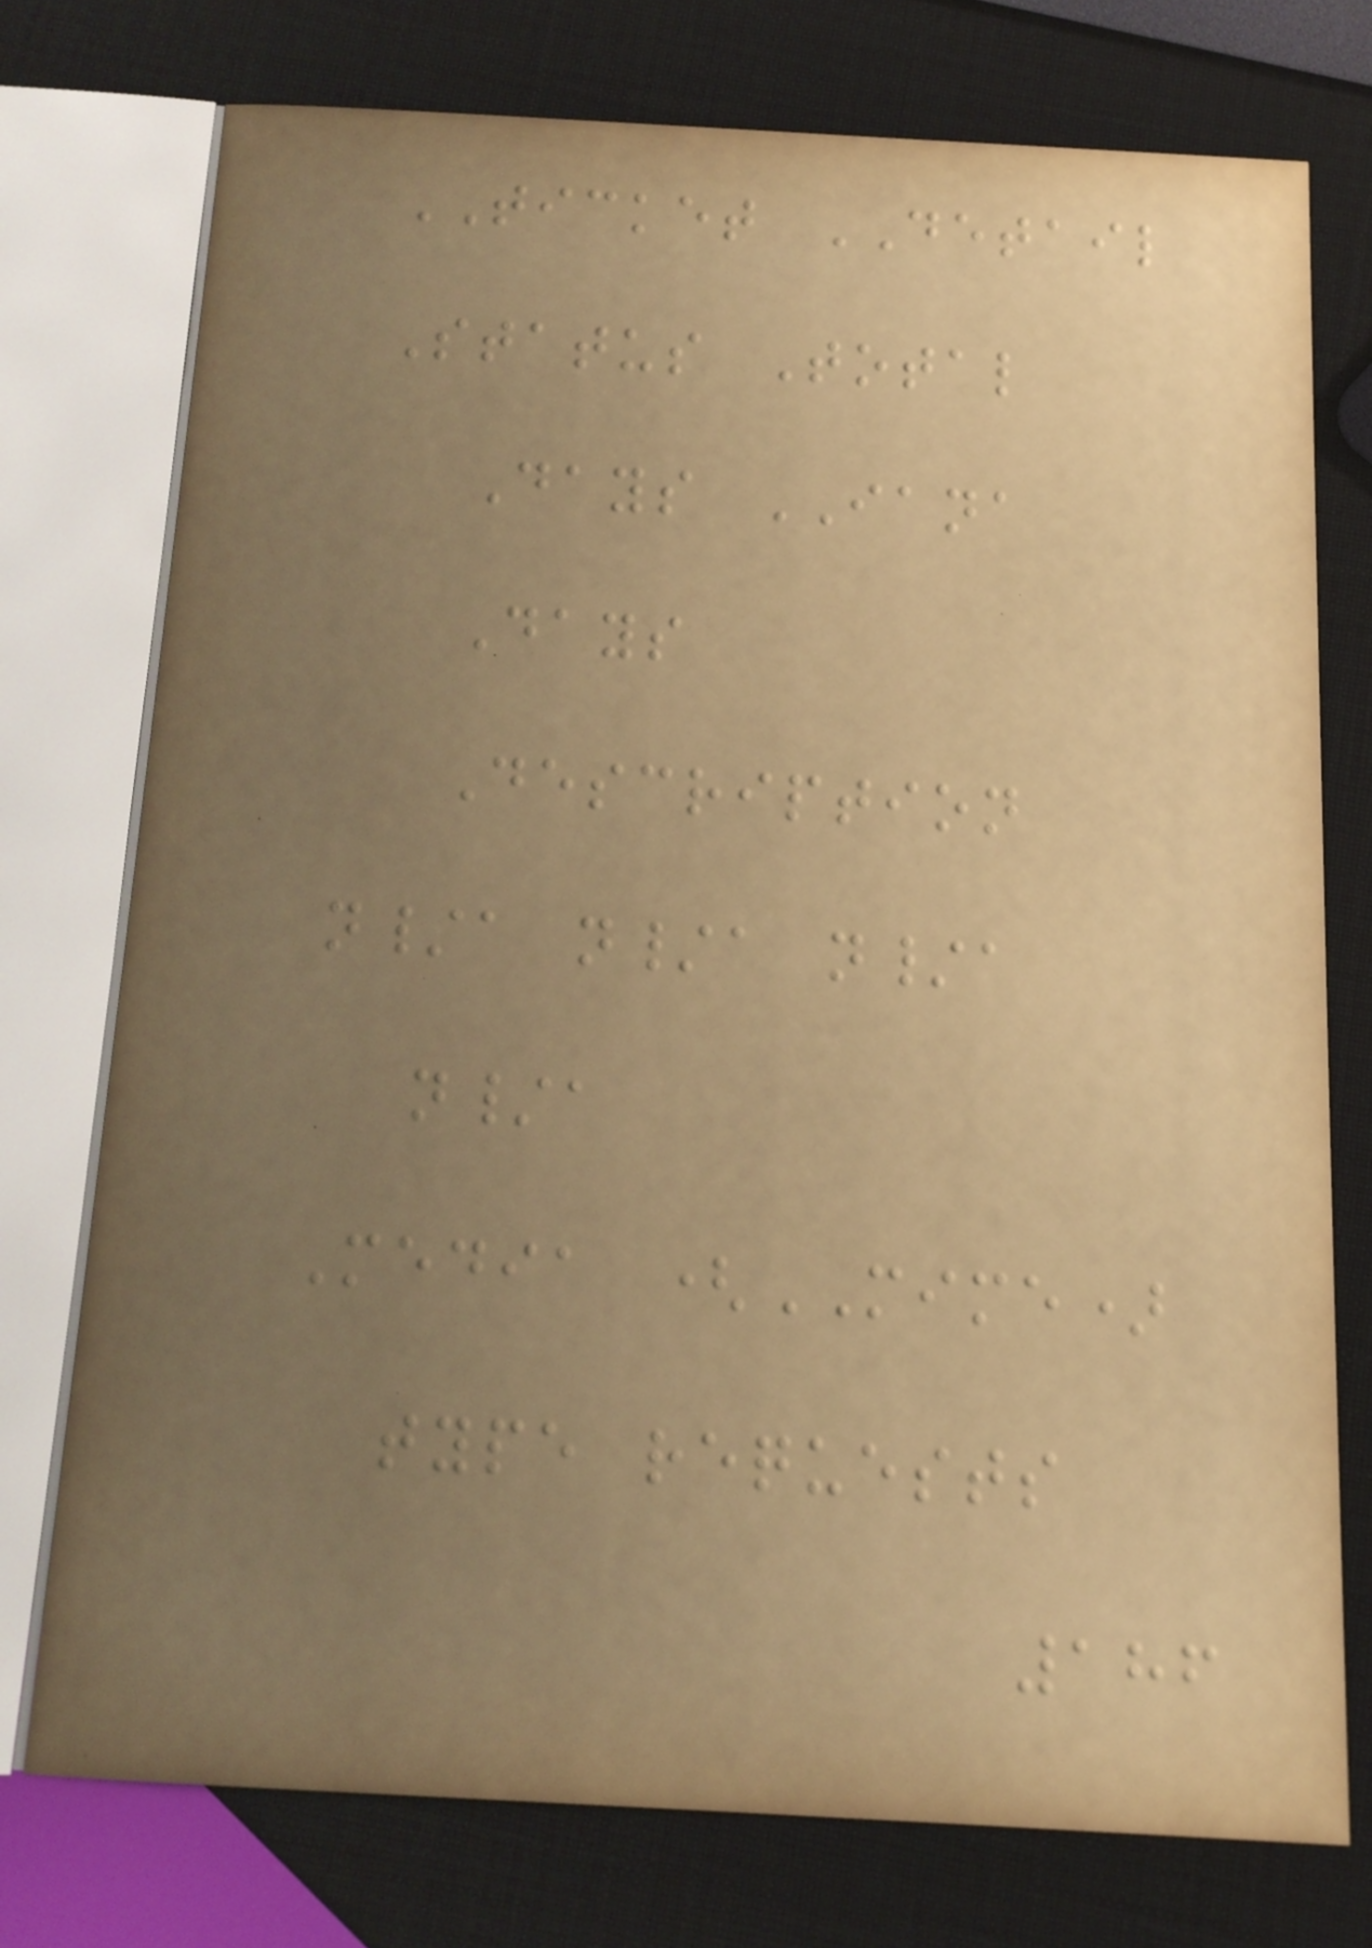TICKET DETAIL
Status Total
Days IANA
Days
Description
n/a n/a n/a
n/a
Media (MIME)
type requests
186
